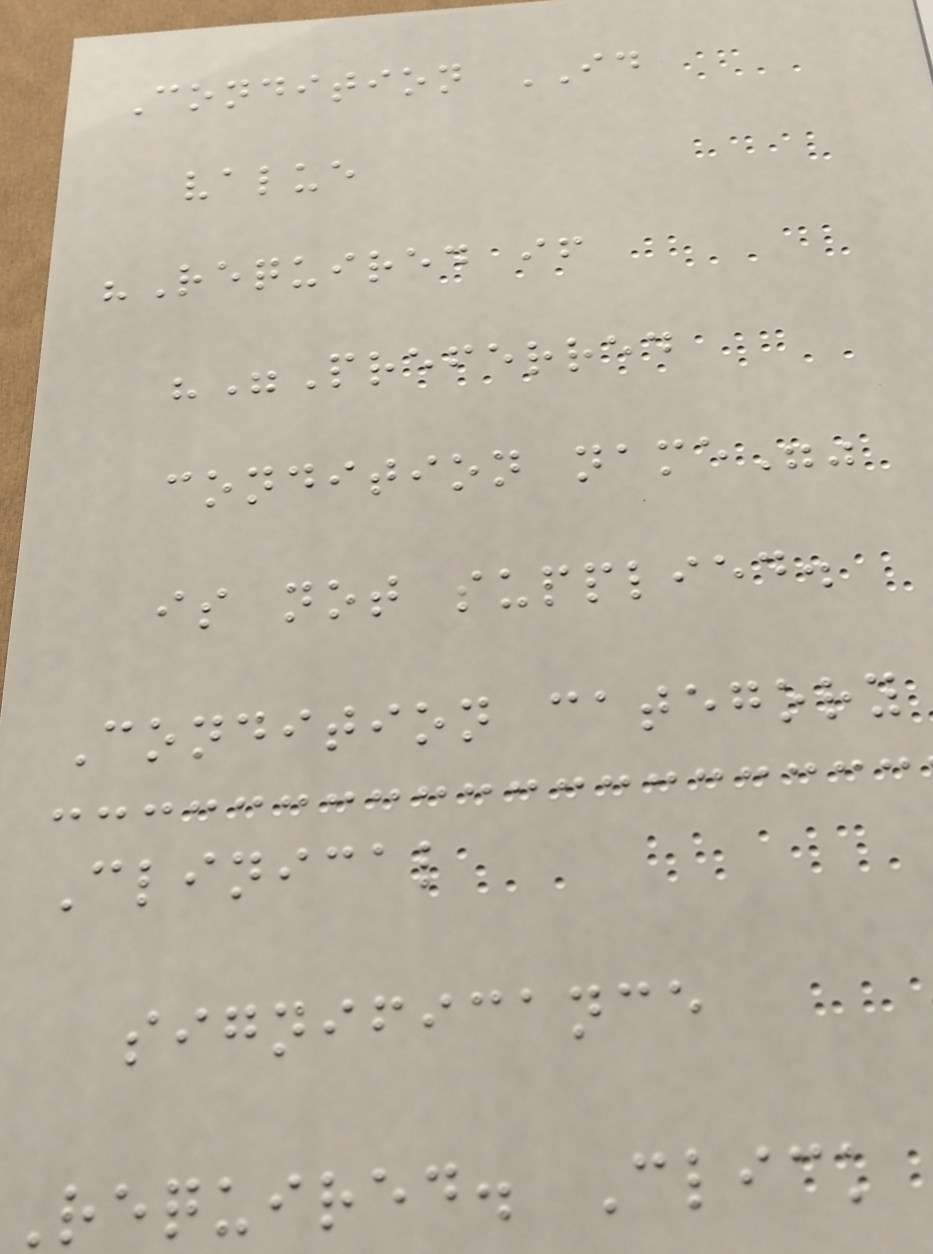Condition ID
value
"Required if
""Preferred
condition name""
is not supplied.
Condition category
Clinical
significance
Required. Click
